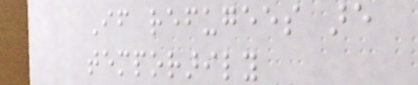If refugees are
temporarily
